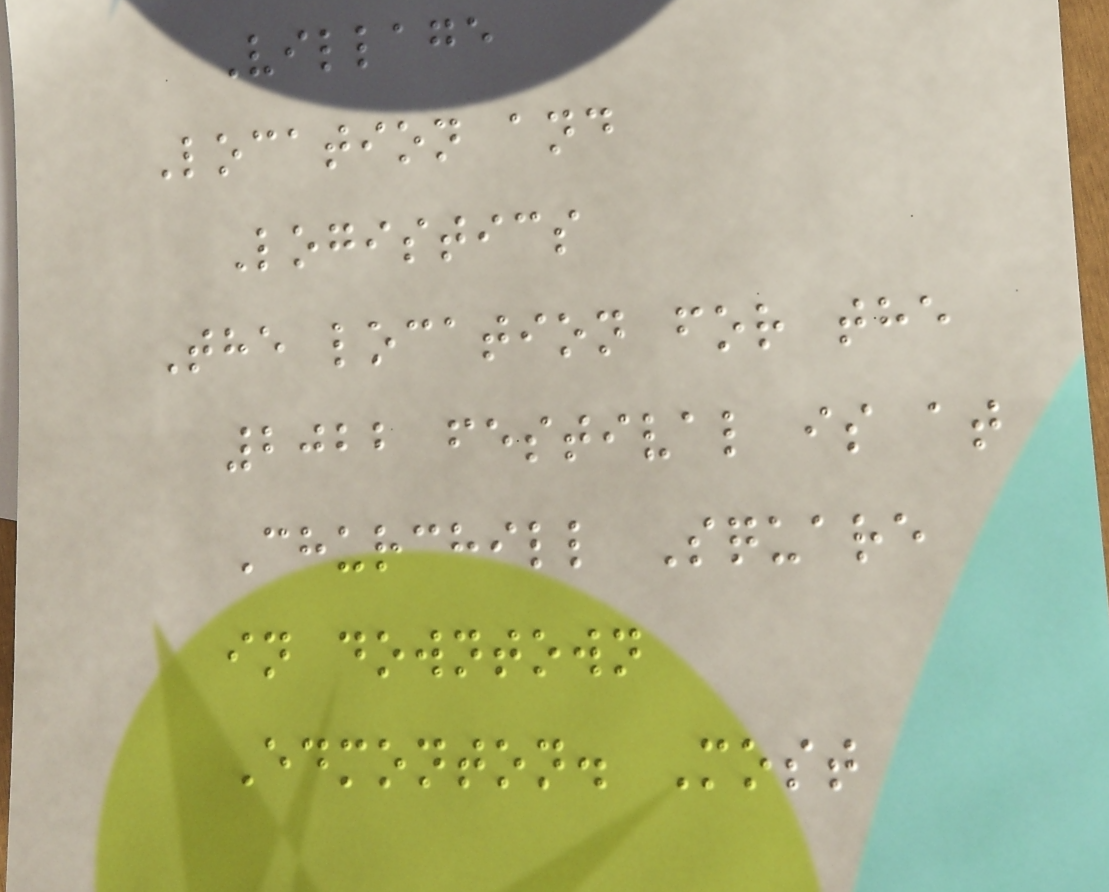Village
Location and
Logistics
The location for the
2022 festival is at
Churchill Square
in downtown
Edmonton. Most
